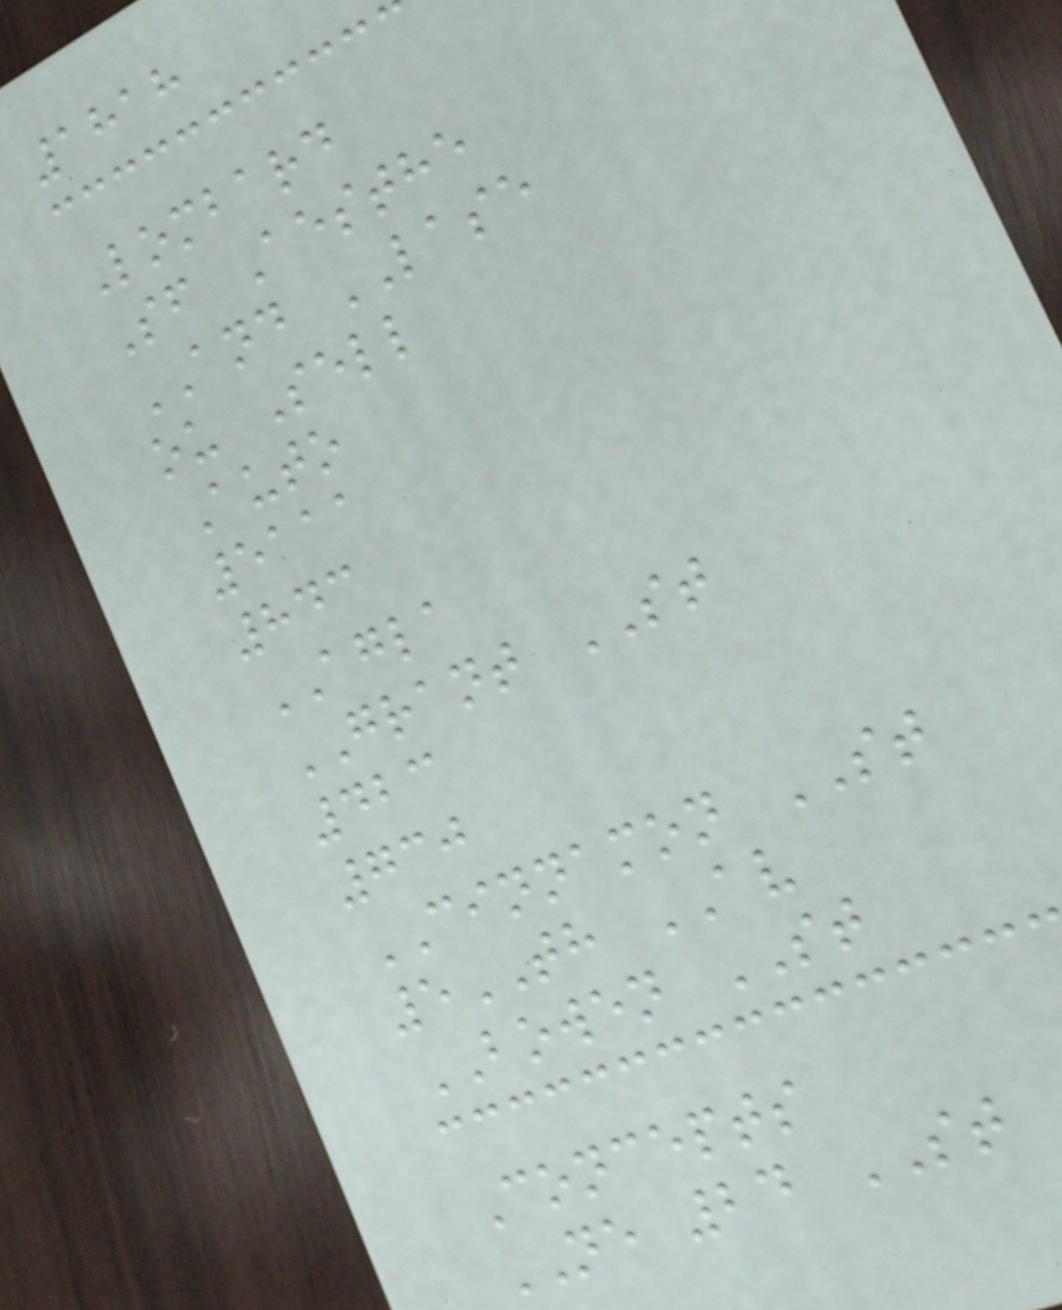1818
Lombard
Sf Aesthe
AND LASE
ou Sell
Auto
5111
843
AGLA
GRANT ST
423
730
CINNAMON ST
5TH AV
BOWEN ST
Concepts
NE 24 ST
